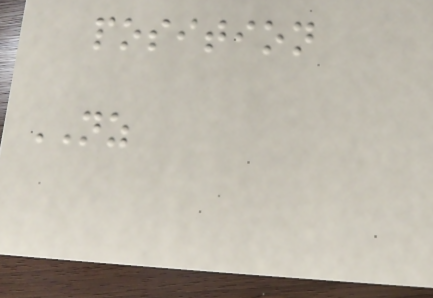position
NZ
